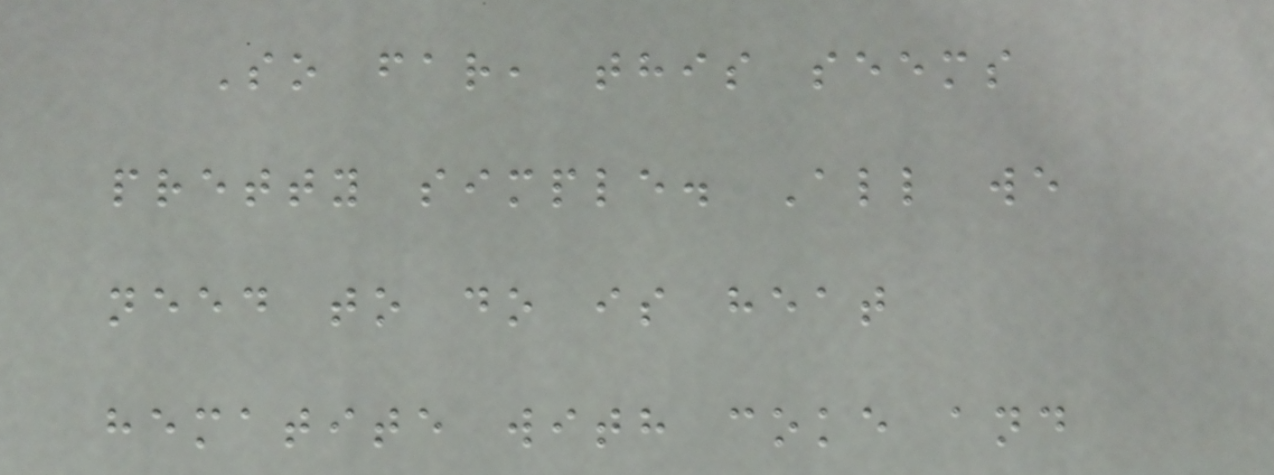So far, this seems
pretty simple. All we
need to do is heat
hematite with coke and
